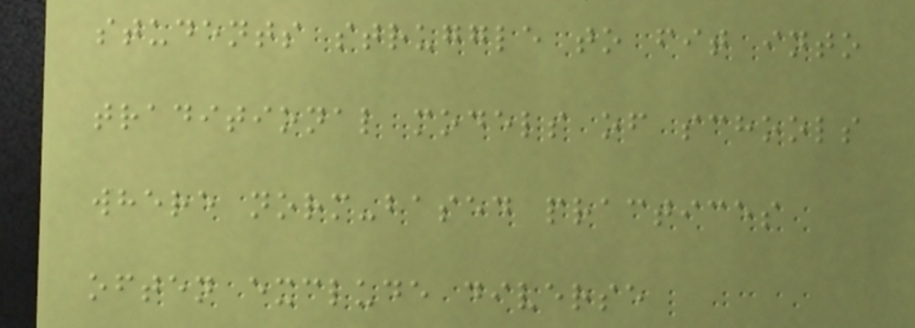students struggle to fit into
traditional models of schools
where norm-based practices
often exclude diverse
